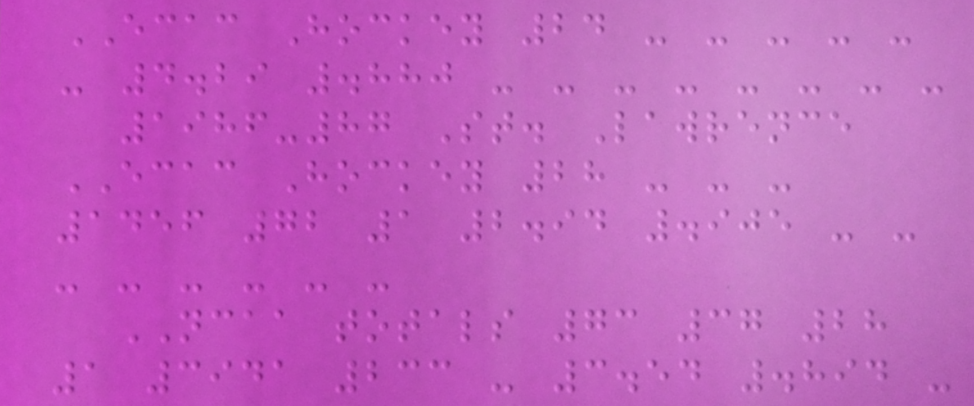ECAC Hockey 24 - - - - -
- 4.29 .880 - - - - - - - -
1986-87 St. Lawrence
ECAC Hockey 28 - - -
1456 72 1 2.94 .905 - -
- - - - - -
NCAA totals 73 37 28
1 3941 233 - 3.54 .894 -
